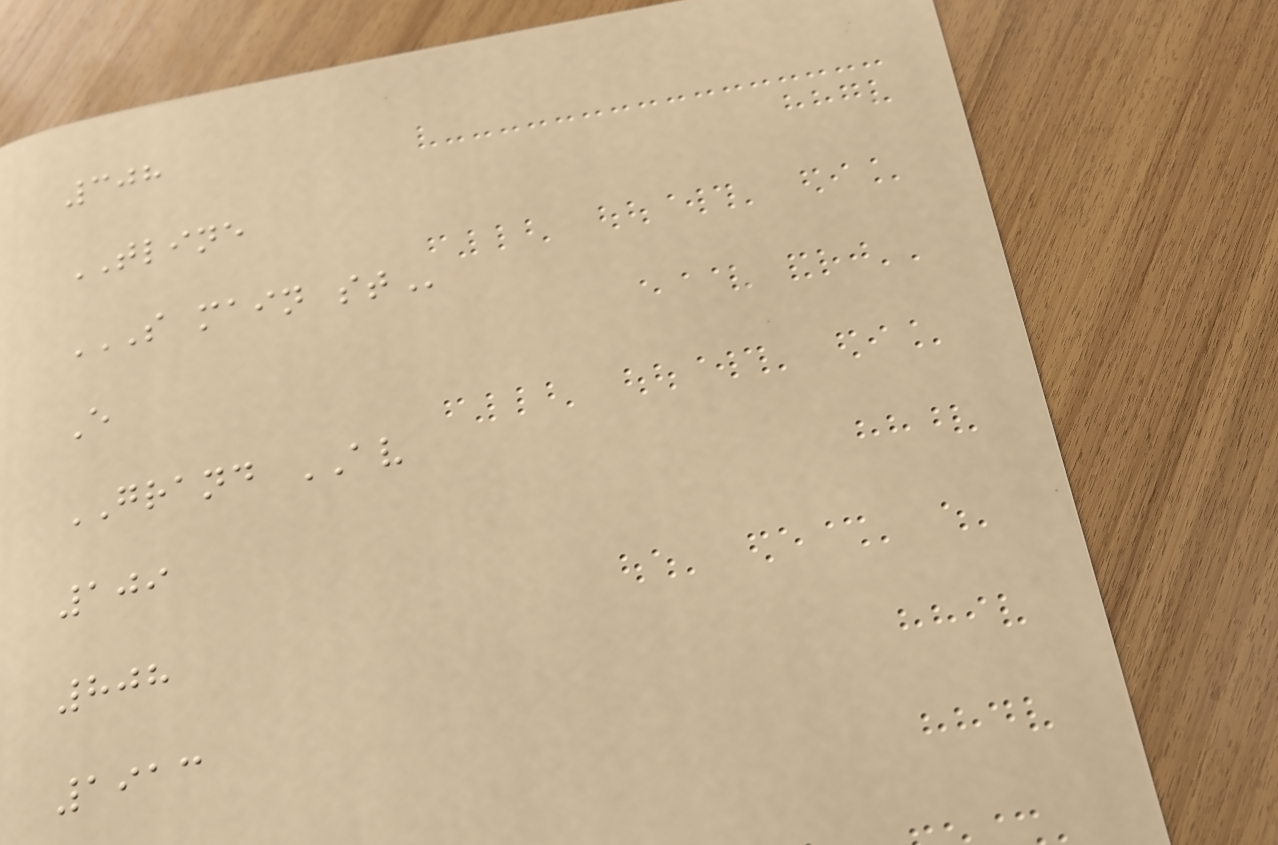308
TLINE
S MAIN ST
E
GRAND AV
109
808
1913
